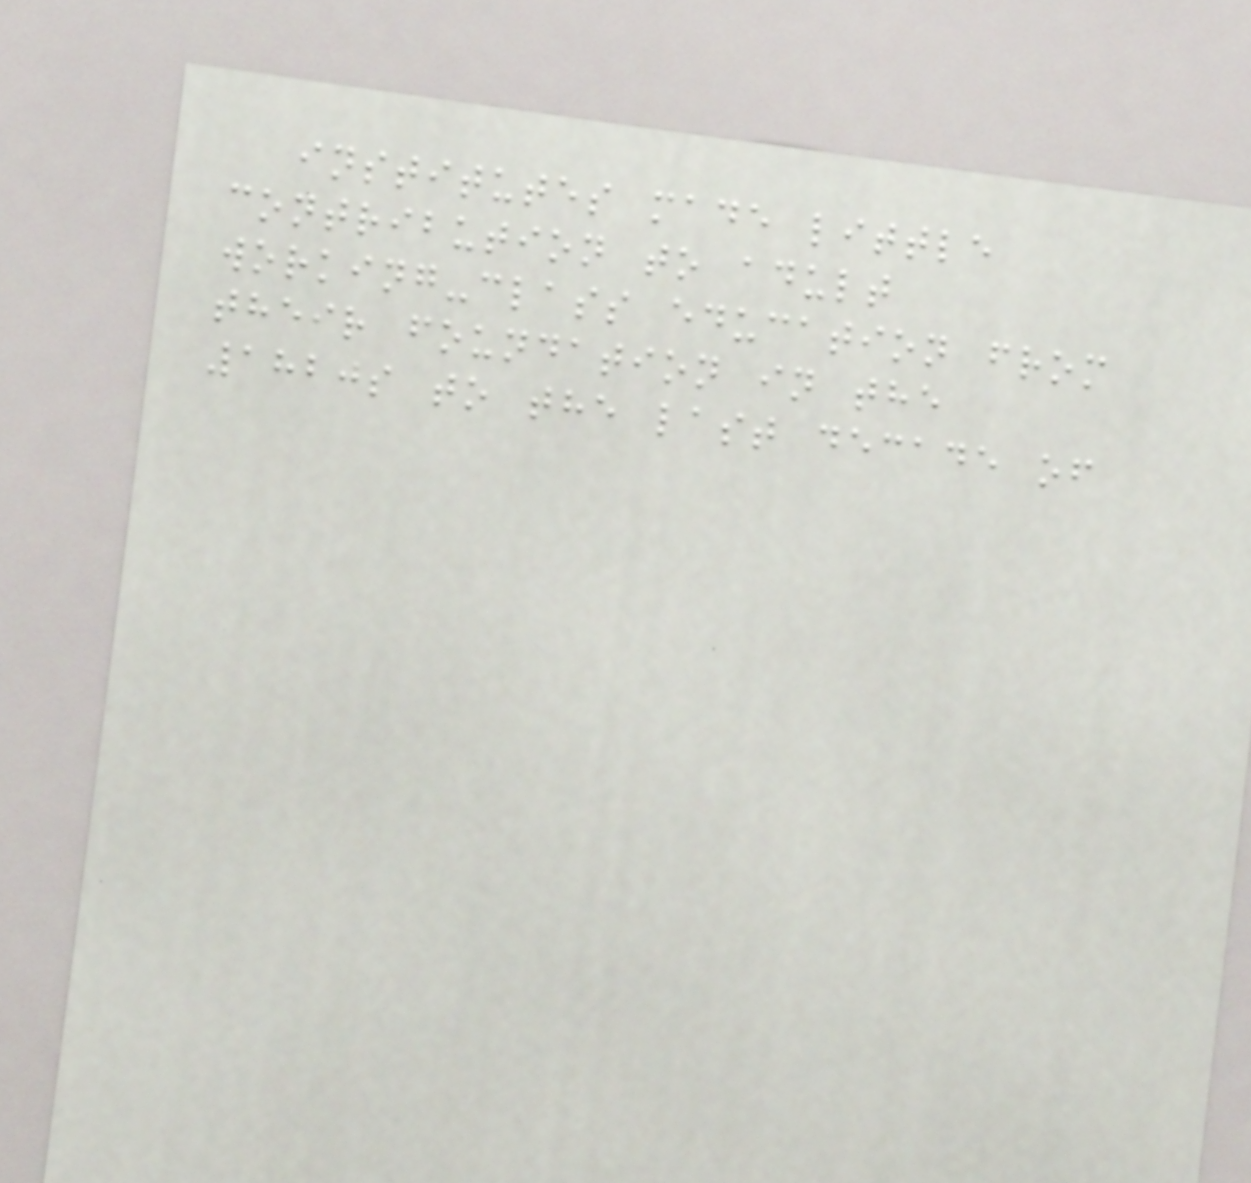institutes made little
contribution to adult
working-class education from
their foundation in the
1820s to the last decade of
